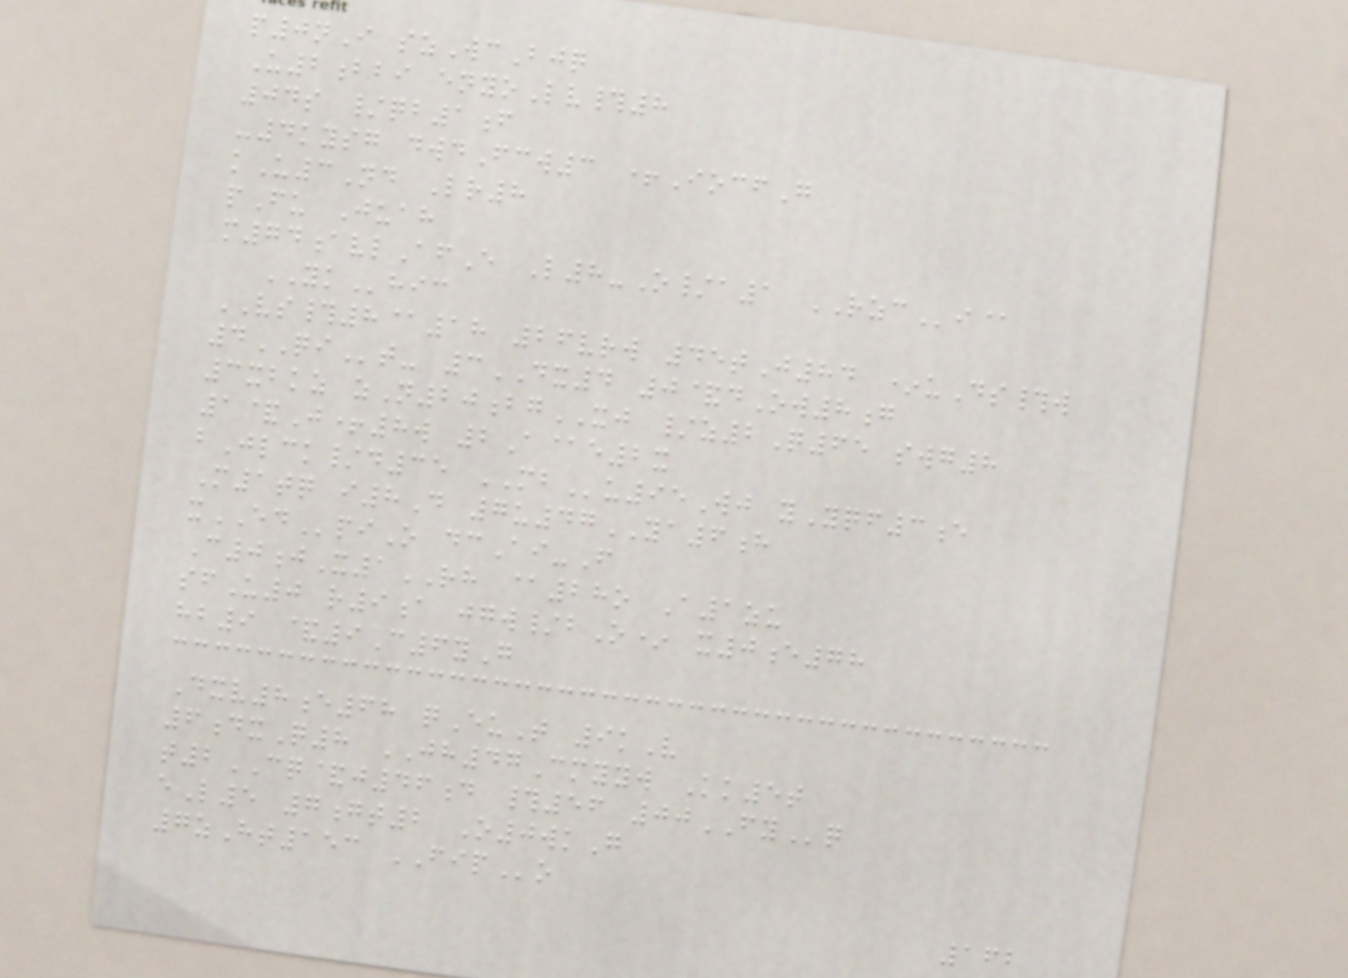p0nI szWcBjq
U2bbi enyoLv#8
04s /qb1f
-4kysg dwdFcw3 +IocfG
kU3Nd Lr8
pFu Juah
m74avlAfE L8-O/a1 RZCi@
YKhic
VS#8@18 26vrw 45tJ84 *uDs#w
4QIt- 3DX4 0&dOw8g
3xbkz zN20bgXJ /z2Q65 swg8
1&J+8w 2A@e2x
bJlck/d35 MBu95Wj yYqf3e
M1tq i8D 7u47YA6h
xEDpiO dcAi-F
C0jX1RH @28o A1zu
sfU0 r9a jgw/bO* x0e78
hb9 &9C6yG
Dxv8e68 qEuT 9kV
6dxQ8 JH47Cmyyw Kk5t
t2CQ&j46d #56 00FYq
eL5 7gt2 O0wkG
7zHt153 FIPo
162
